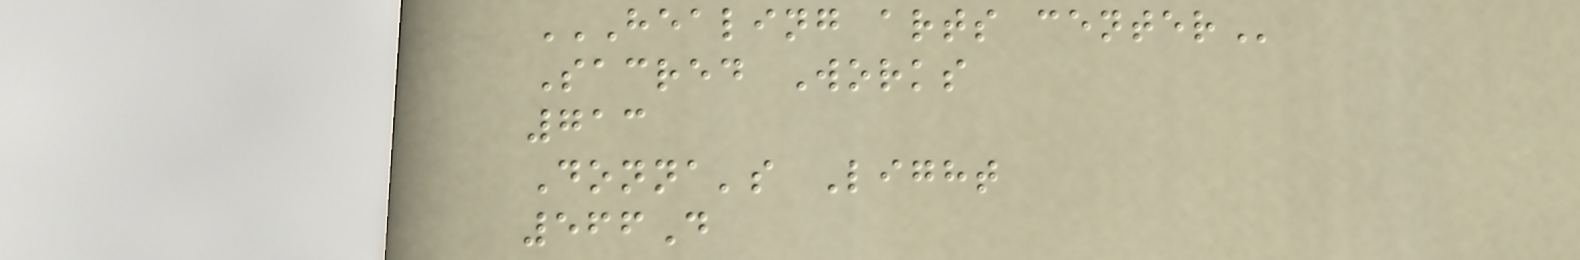HEALING ARTS CENTER
Sacred Works
713
Donna's Light
566D
